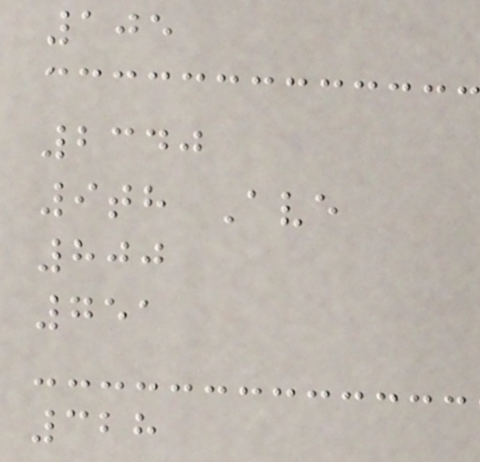105
2340
9th Ave
800
751
328
